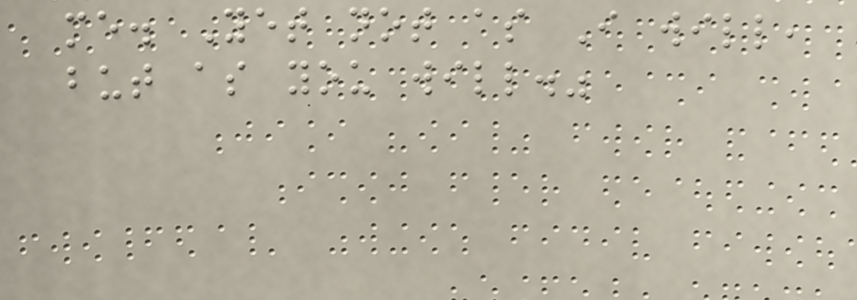me. Yet not as I will,
but as you will."
